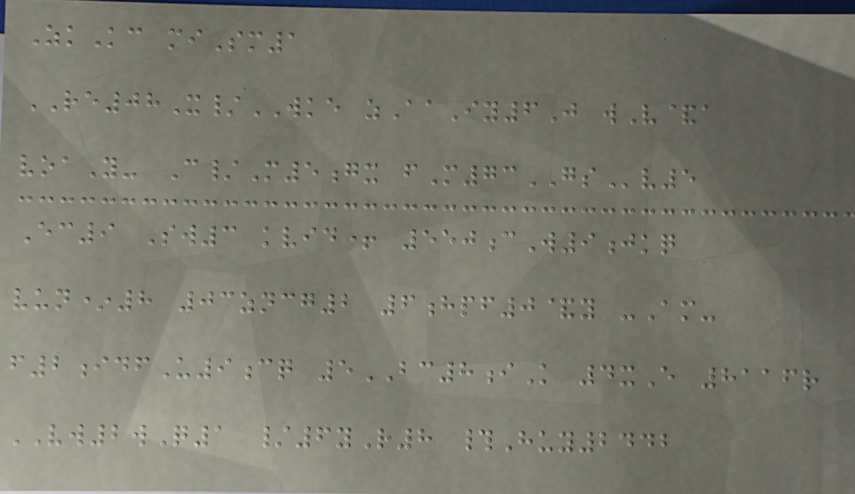ZkKc miSm1
RE08X/WKE zAaIy6J wV&a
voaY- C/M5gx fM73GSv5
Ec9 Sw3 kvid+ 550cW9jkq
vun*8 03zncg2 6hpf0&y -Am-
f2idfU9cq 5BC8iK 4xE 8116r
VW2wQ1 /6yR8 #Huy2442
